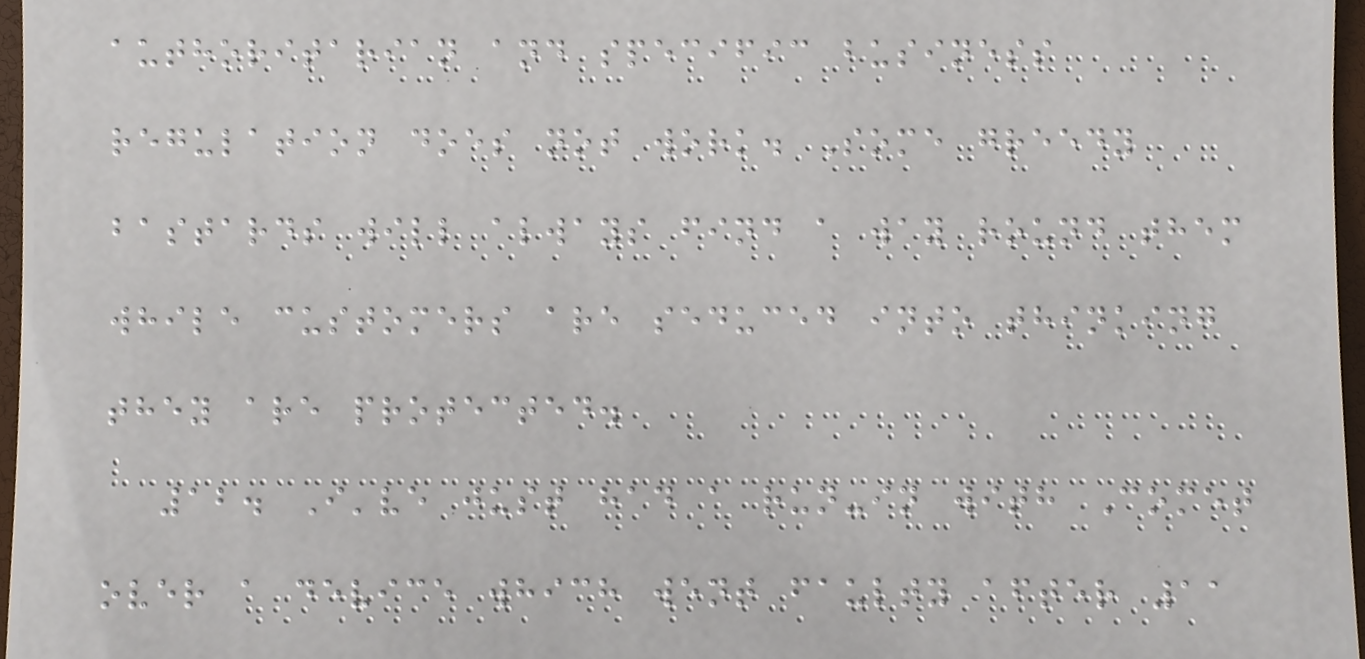authoritarian and specific business
regulation does not work. Some greedy
bastards will always find a way round them
while customers are seduced into thinking
they are protected.
12. I've just had a run-in with Comet
over a device which went faulty after 11
